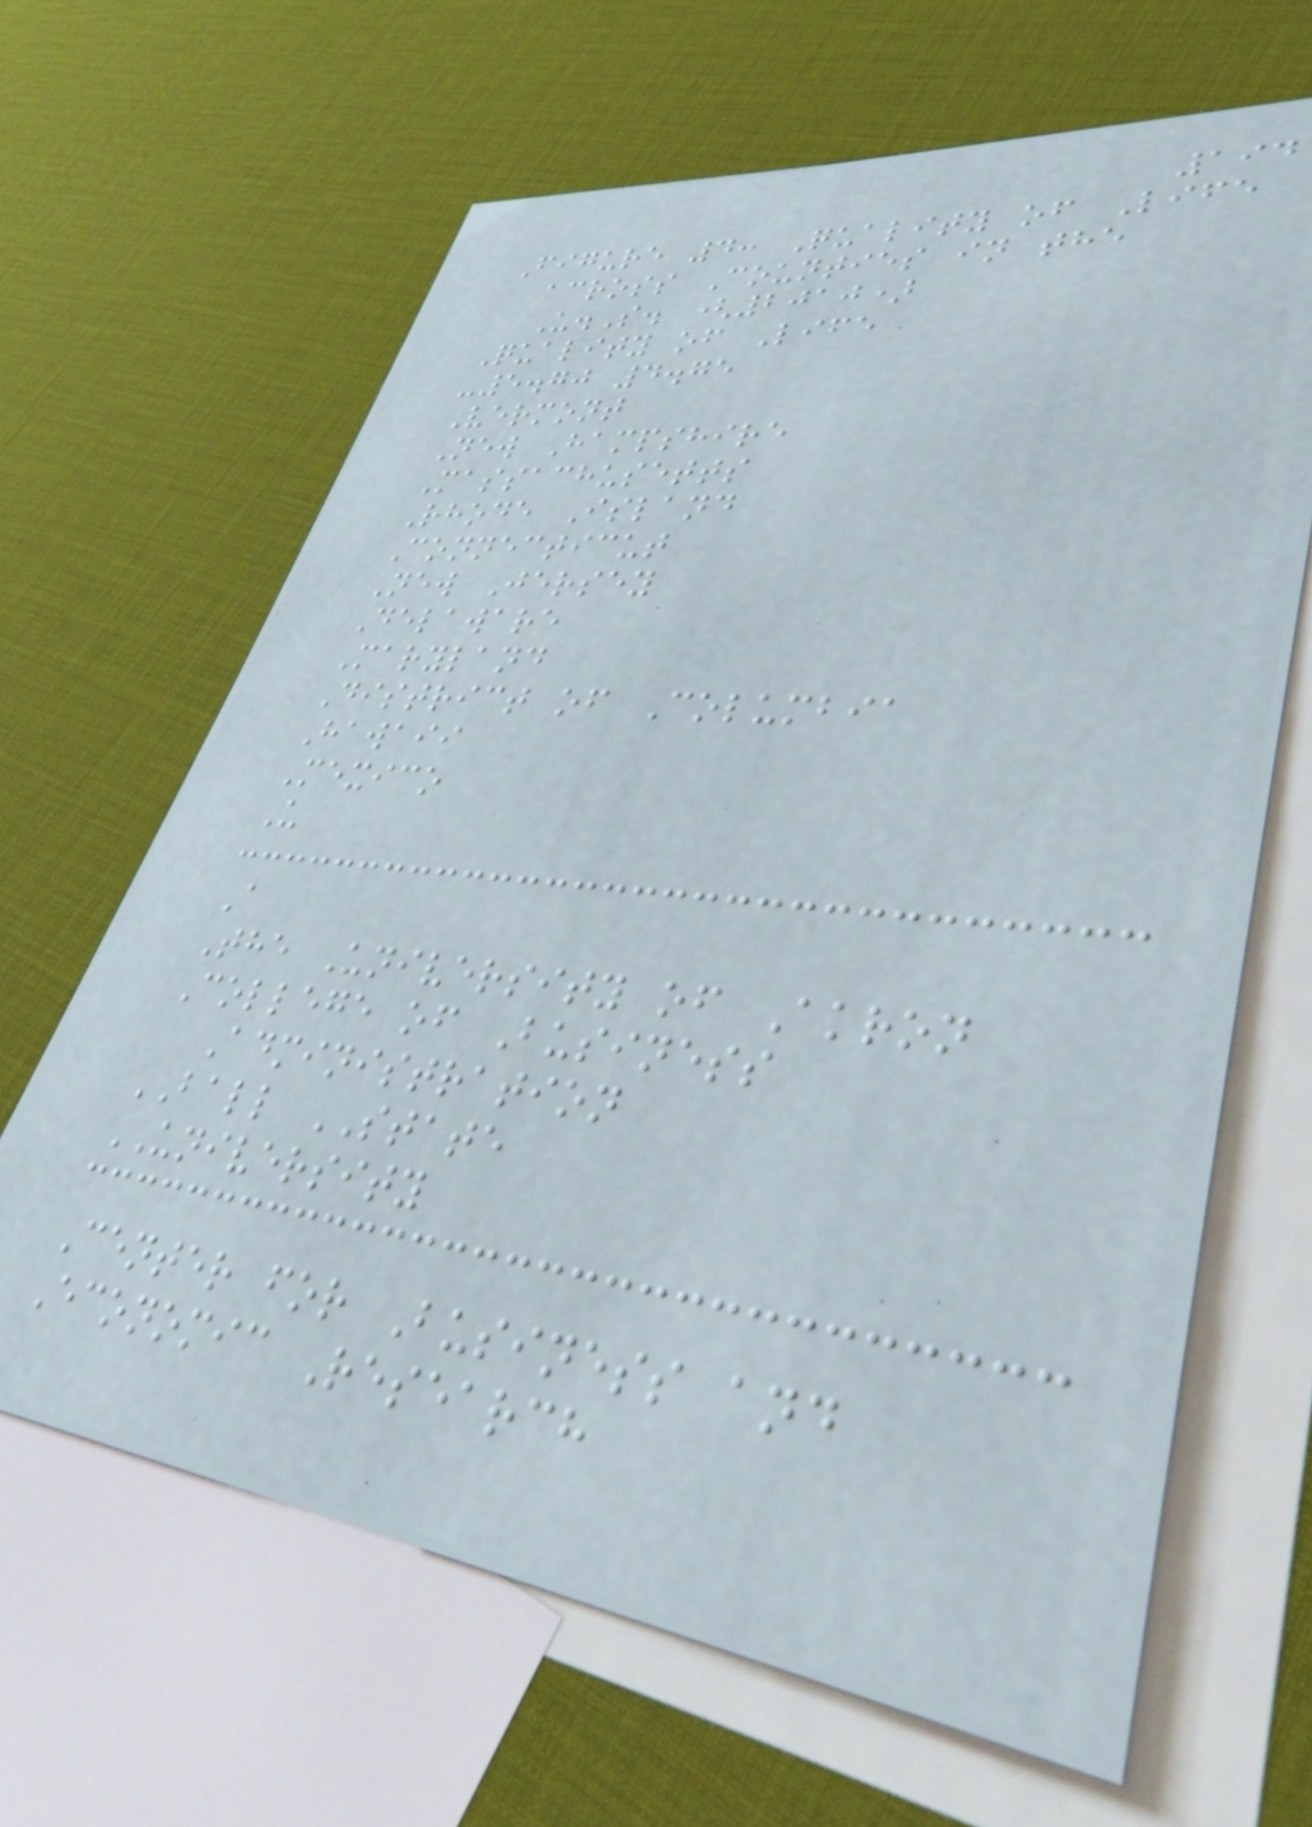194
Figure 4: Quality of Life
across Counties in the
U.S. (2010)
Quality of Life
-5.70 4.75
Vermont
New Hampshire
Massachusetts
Rhode Island
Connecticut
New Jersey
Delaware
Maryland
District of Columbia
Hawaii
Mexico
U
A
The University of Akron
College of Business
Administration
BALL STATE
UNIVERSITY
Center for Business and
Economic Research
